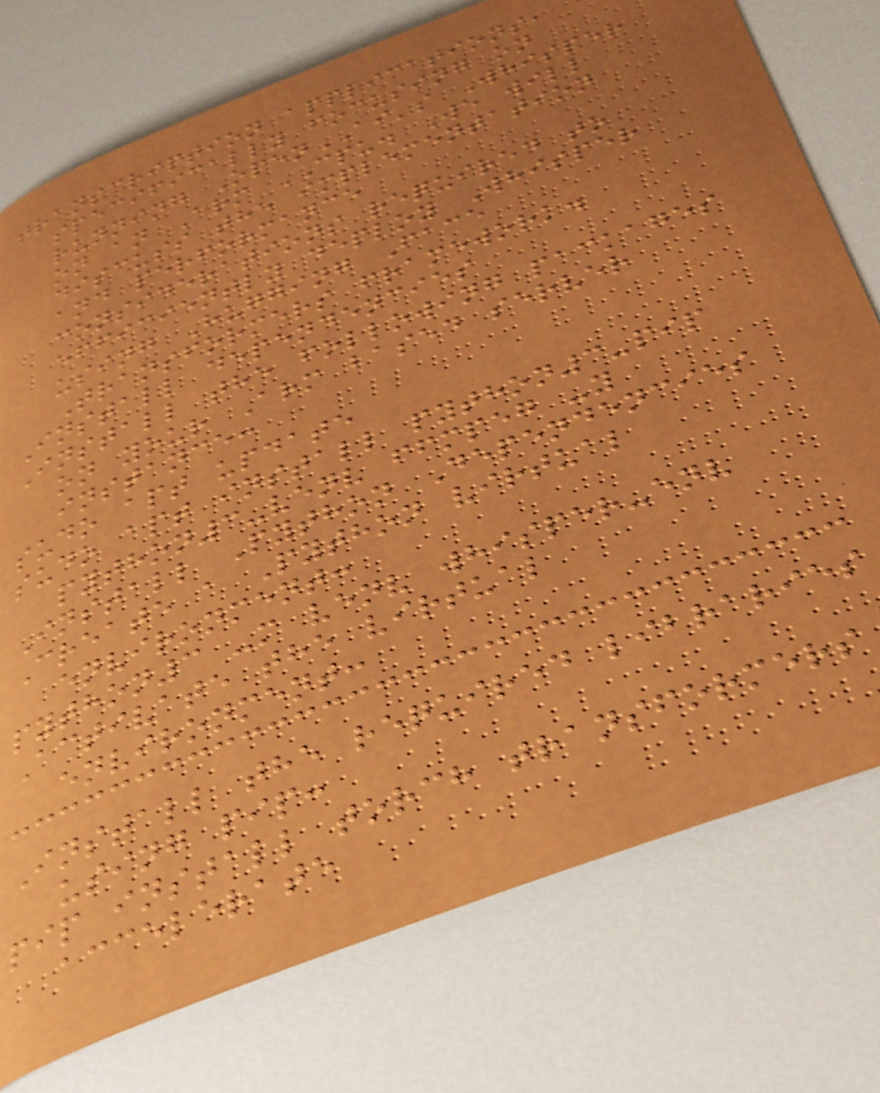transcription applications,
specifically focusing on
running OpenAI's Whisper
on an Arm CPU. We will
discuss the implementation
and performance
considerations required to
efficiently deploy Whisper
using Hugging Face
Transformers framework.
Install dependencies
Install the following packages
on your Arm based server
instance:
sudo apt update
sudo apt install python3-pip
python3-venv ffmpeg -y
Install Python Dependencies
Create a Python virtual
environment:
python3 -m venv whisper-env
Activate the virtual
environment:
Install the required libraries
using pip:
pip install torch transformers
accelerate
